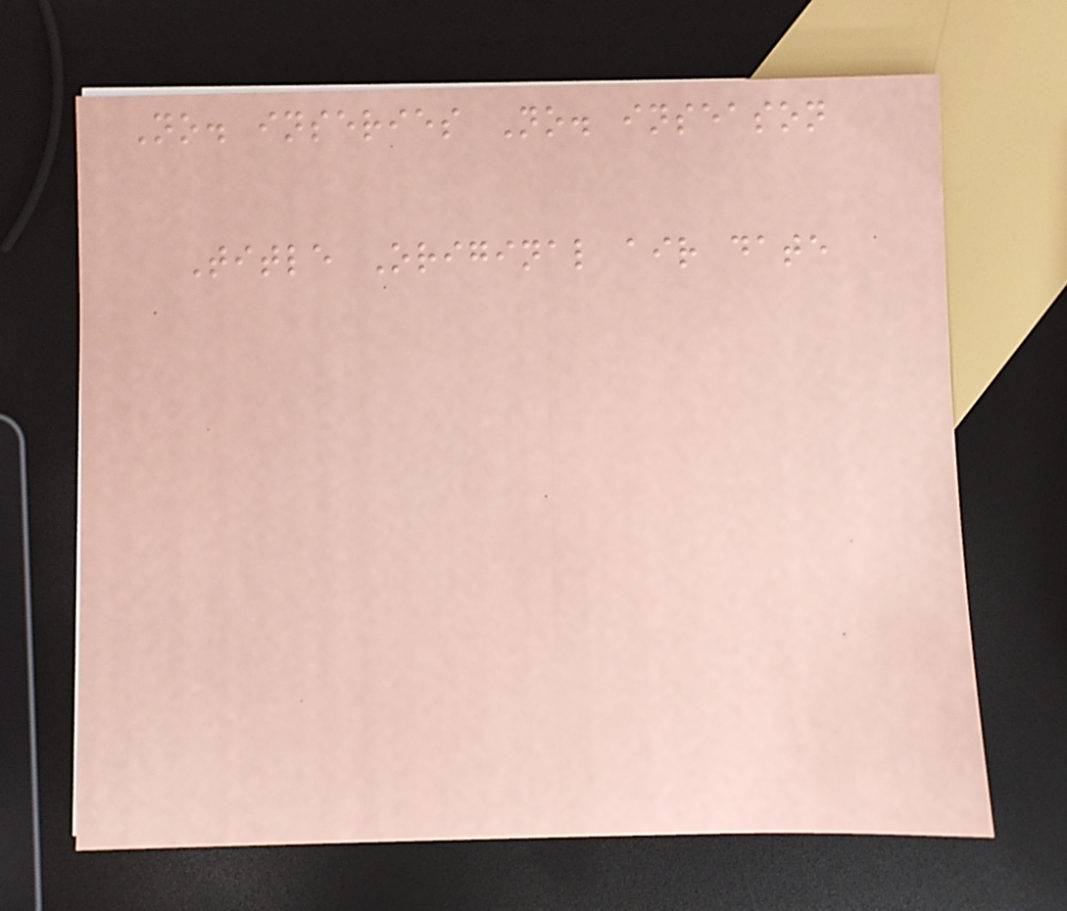No. inseries No. inseason
Title Original air date
